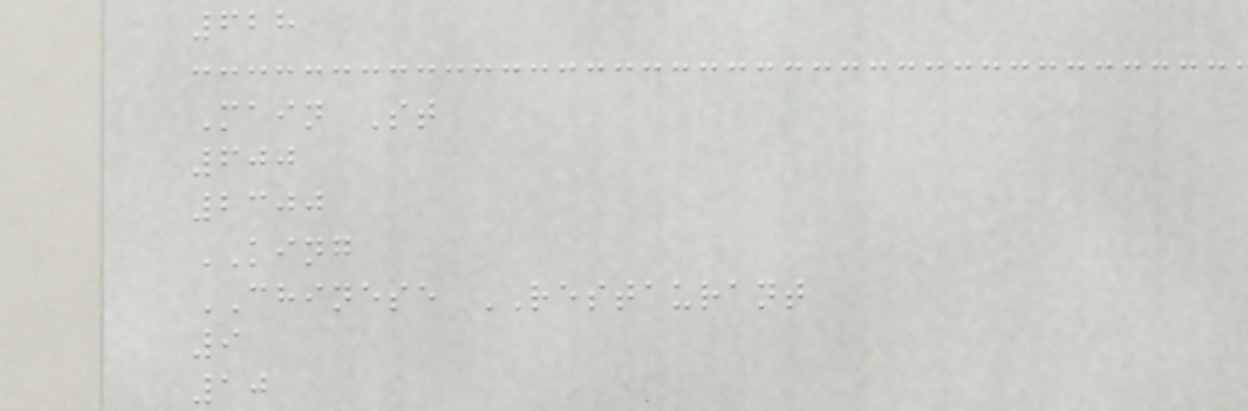628
Main St
600
2300
KING
CHINESE RESTAURANT
9
10
